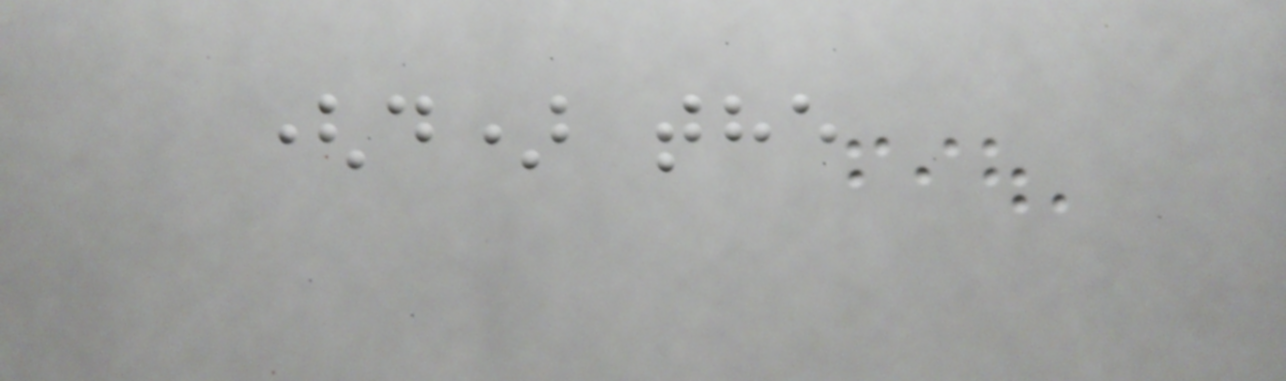(d) the
